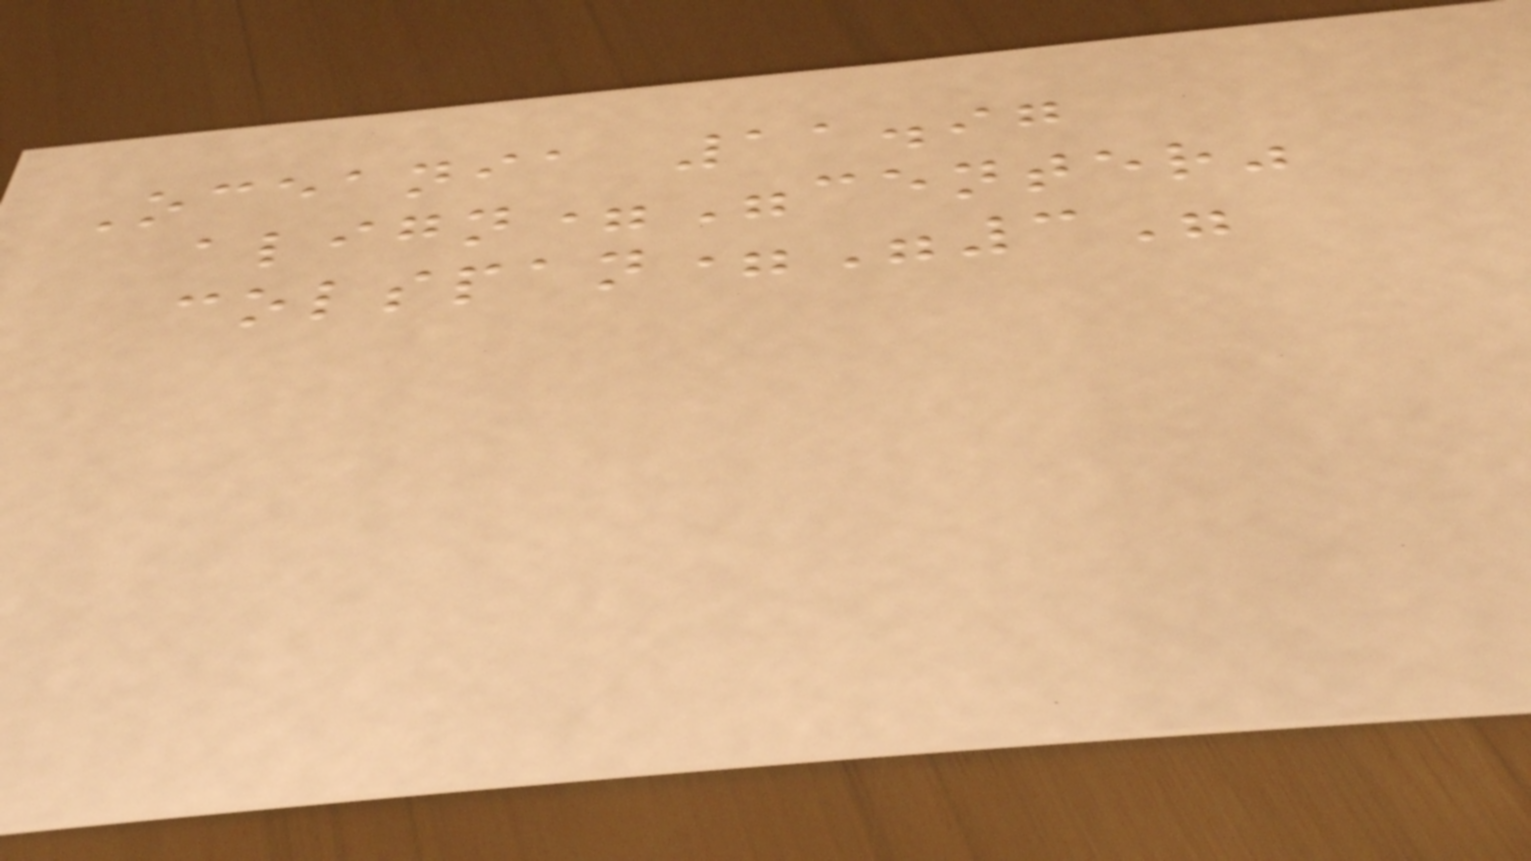Oceania 11.97
align="center"
colspan="3"
